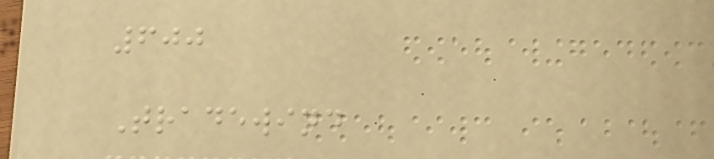600
Tradewind
